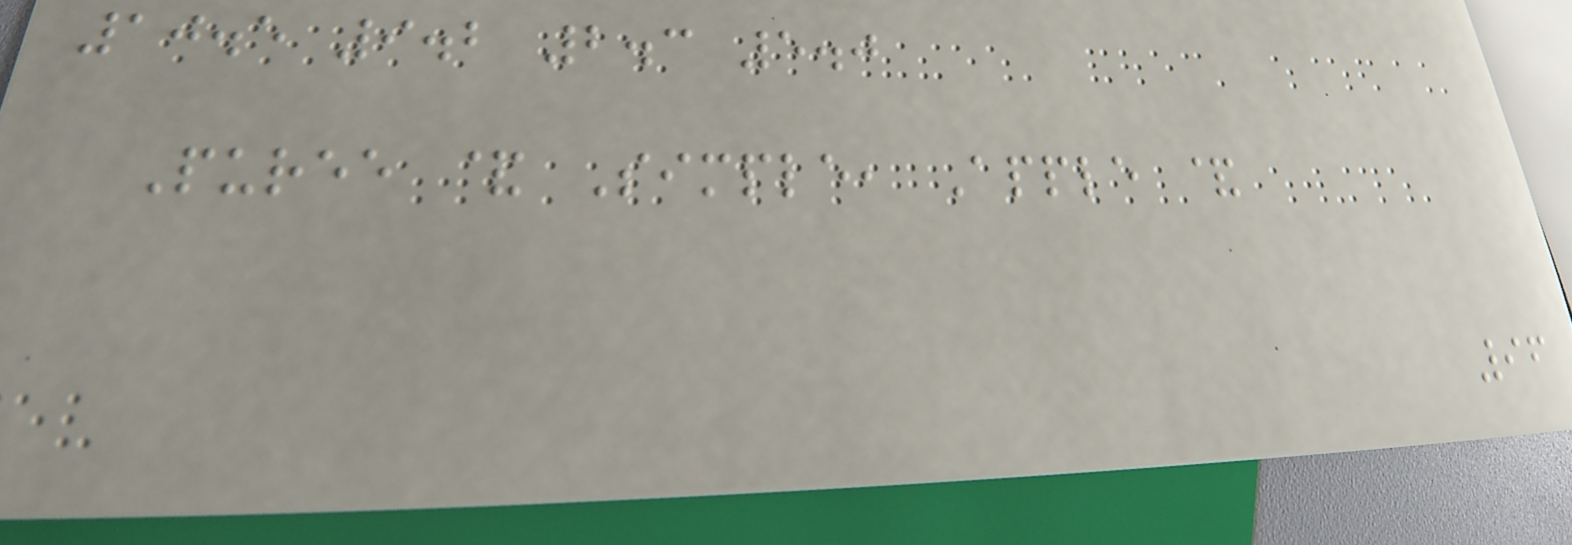10.5 9.2 2.3 5.0
Puree & Simple, Apple &
96
